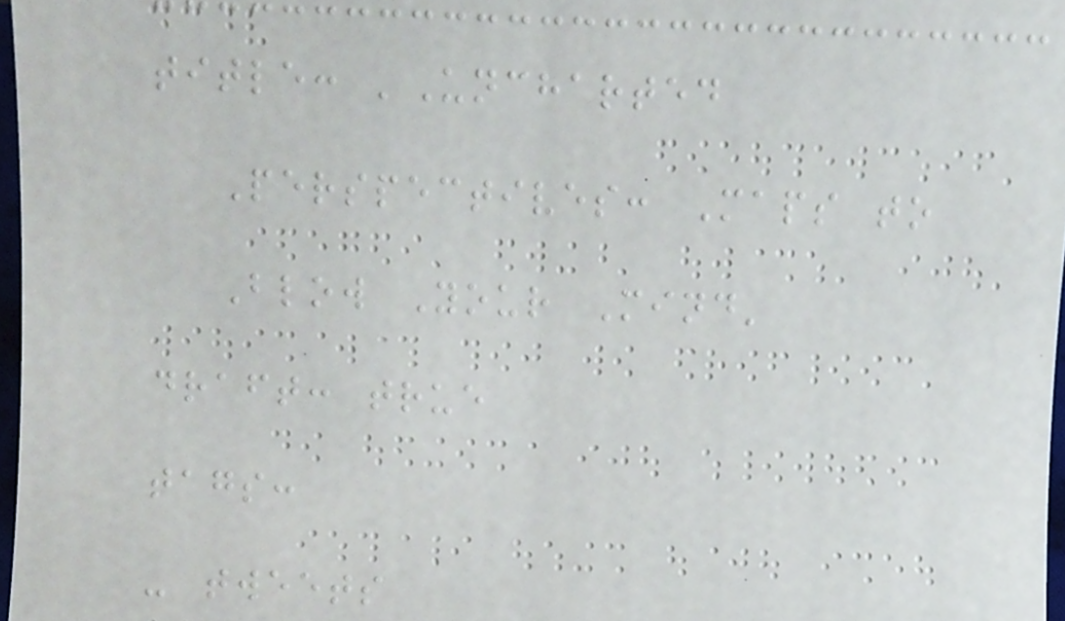title: 'Uncharted
Perspectives: Maps to
Blow Your Mind'
draft: true
tags:
- tweets
